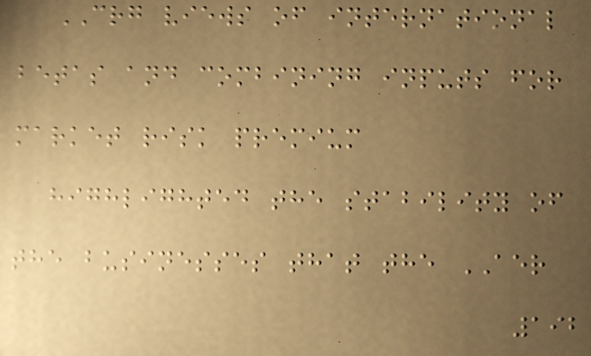CRG views of international
betas and combining inputs for
market risk premium
highlighted the stability of
the businesses that the AER
192
